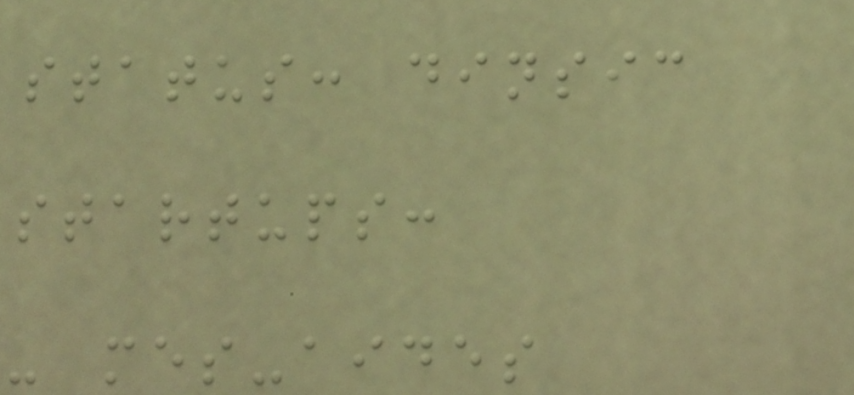status: dinsic
startups:
- mes-aides
